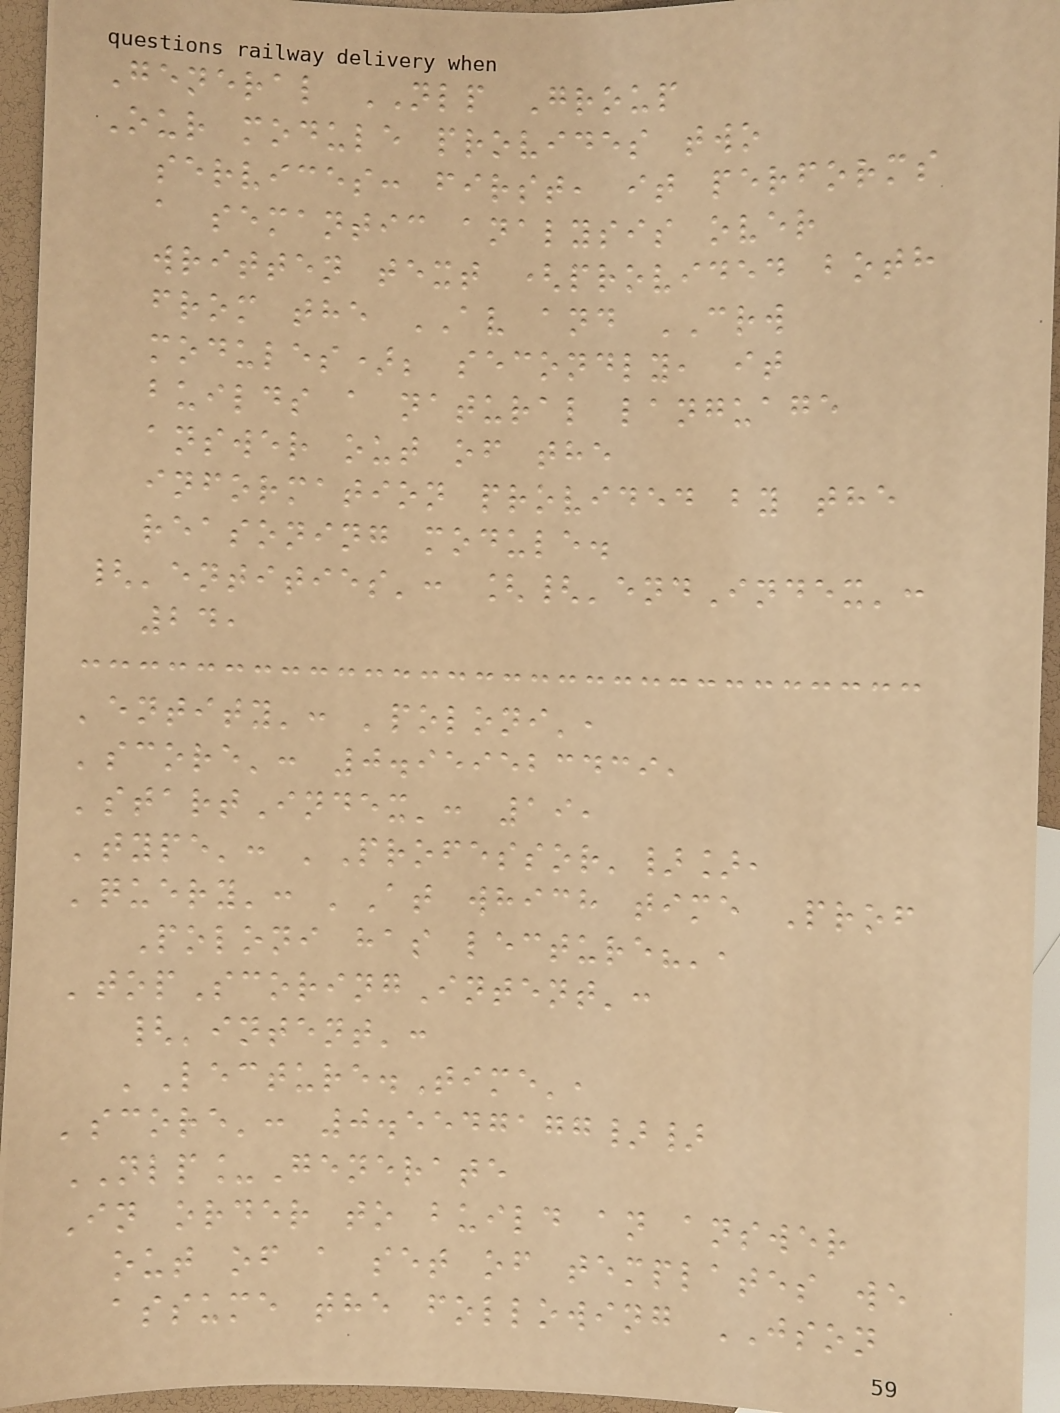General NLP Group
Our module provides two
services: first, it performs
a semantic analysis over
written text (provided both
from the AV and CRW
modules); secondly, it
builds a natural language
answer out of the
information provided by the
reasoning module.
{'entities': [{'endIndex':
24,
'entity': 'poloni',
'score': 0.959523439,
'startIndex': 19,
'type': 'Professor'}],
'query': 'At which time Prof
Poloni has lecture?',
'topScoringIntent':
{'intent':
'Lecture.Time',
'score': 0.5547177}}
NLP_Generate
In order to build an answer
out of a set of templates we
assume the following JSON
